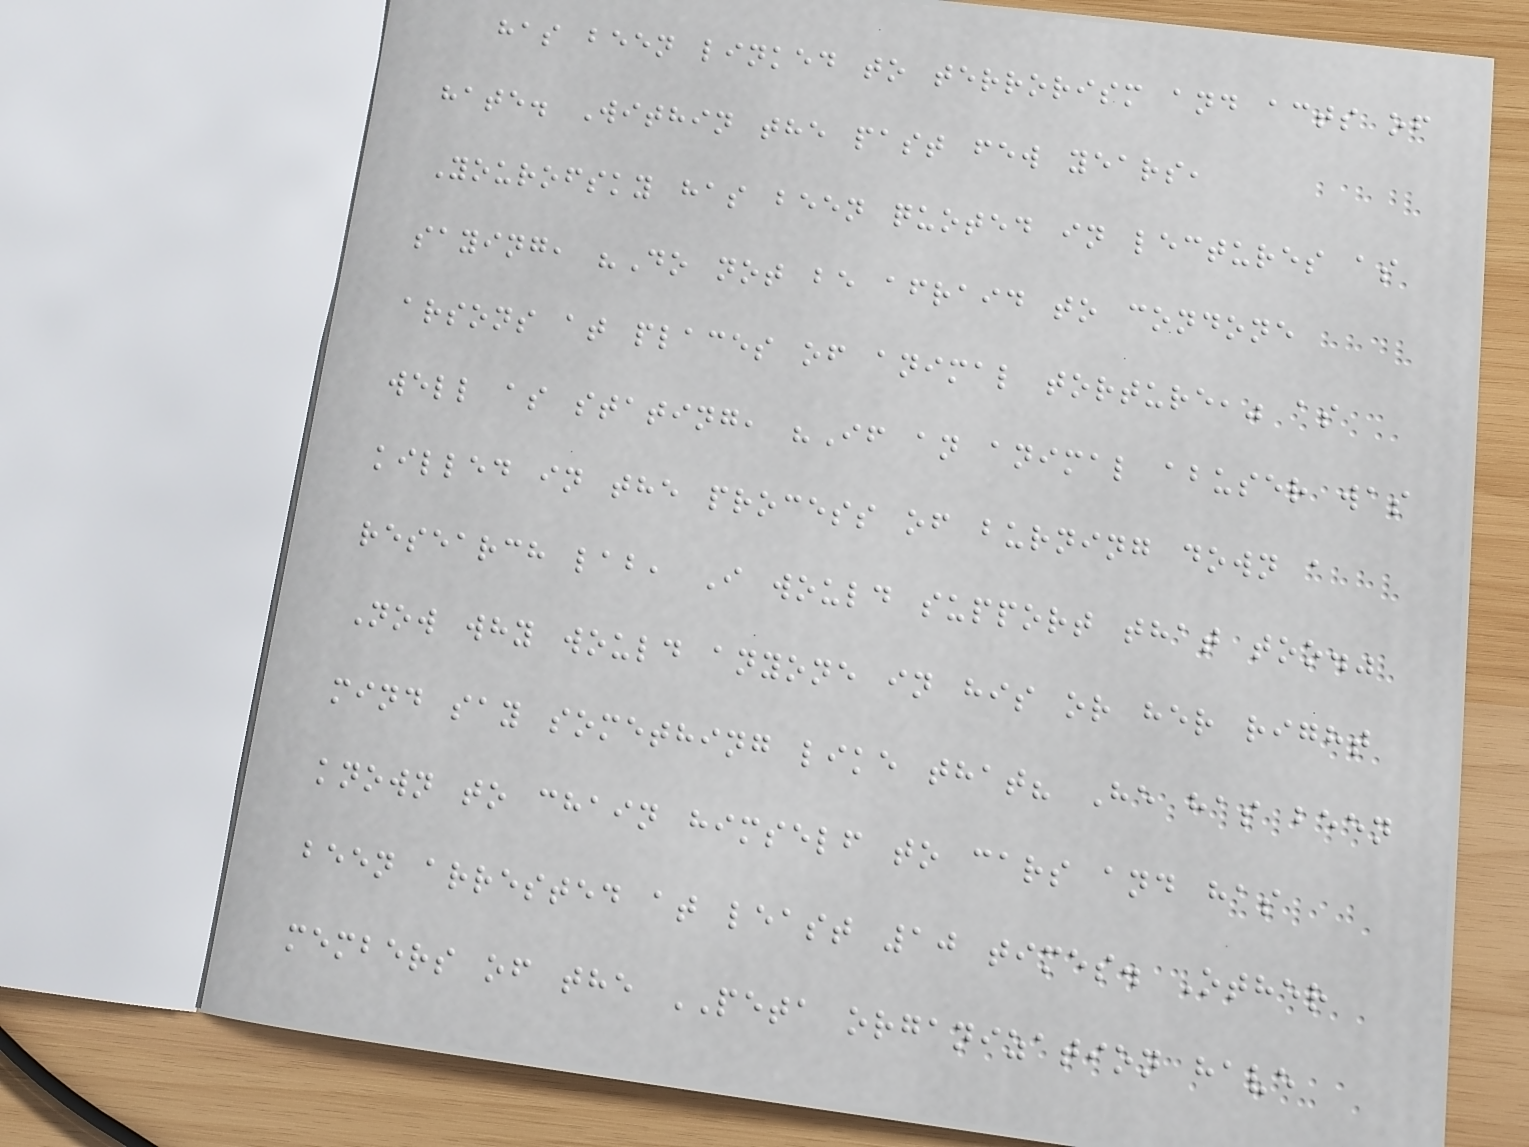has been linked to terrorism and acts of
hate. Within the past few years,
Yourofsky has been quoted in lectures as
saying, "Do not be afraid to condone
arsons at places of animal torture," as
well as stating, "If an animal abuser was
killed in the process of burning down a
research lab, I would support that too."
Now why would anyone in his or her right
mind say something like that? He has been
known to chain himself to cars and has
been arrested at least 10 times. Other
members of the PETA organization have
